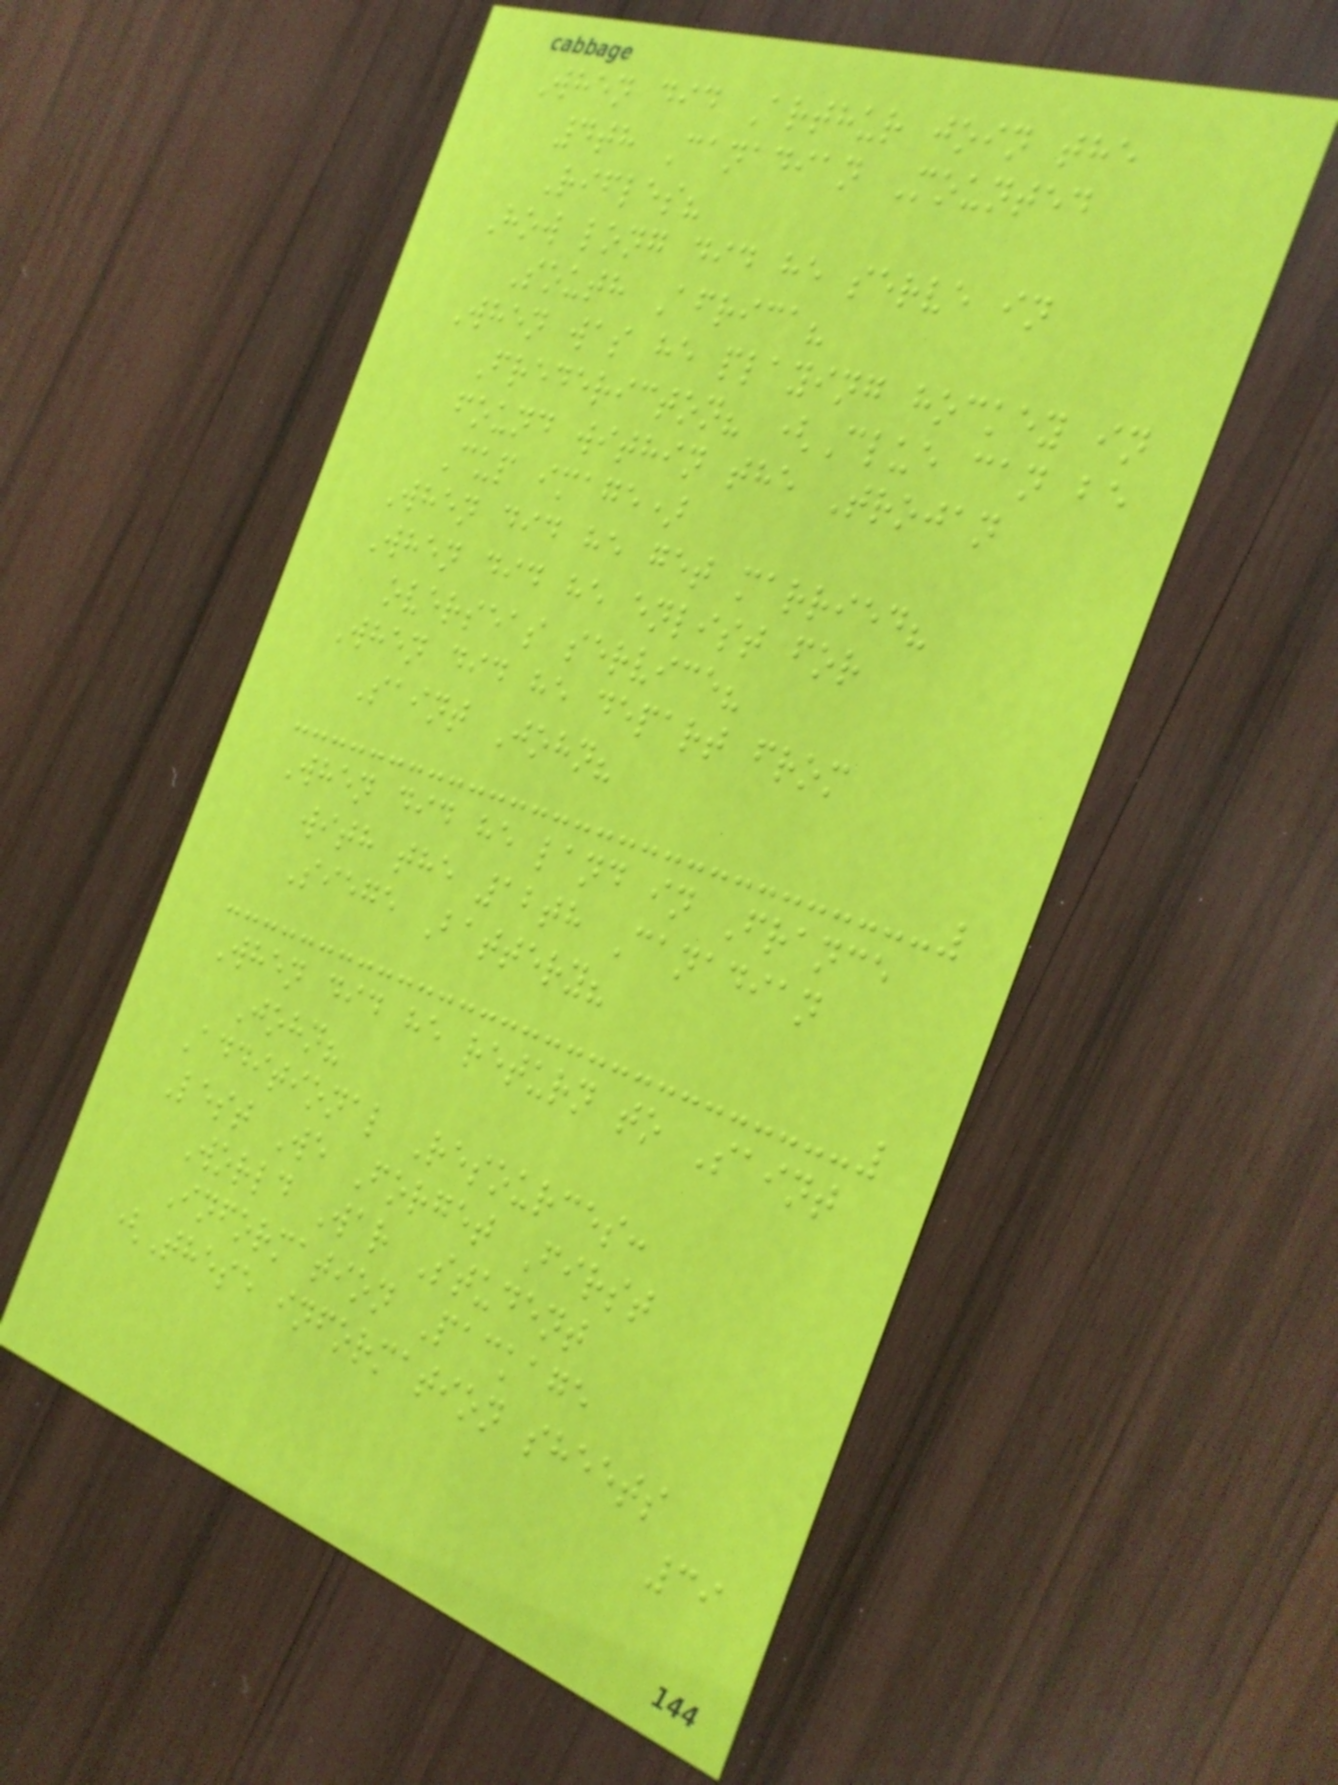When did Arthur join the
4th Canadian Mounted
Rifles?
How long did he serve in
South Africa?
When was he playing hockey in
Fredericton? (Clue can be
found within the Trojan
Cup image)
When did he get married?
When did he enlist for
overseas service?
When did he depart from
Saint John?
When did he land in France
with the 12th Canadian
Siege Battery?
When did he return to Saint
John?
Additional Resources:
Lest We Forget First
World War Student
Information Package
(These information sheets
39
